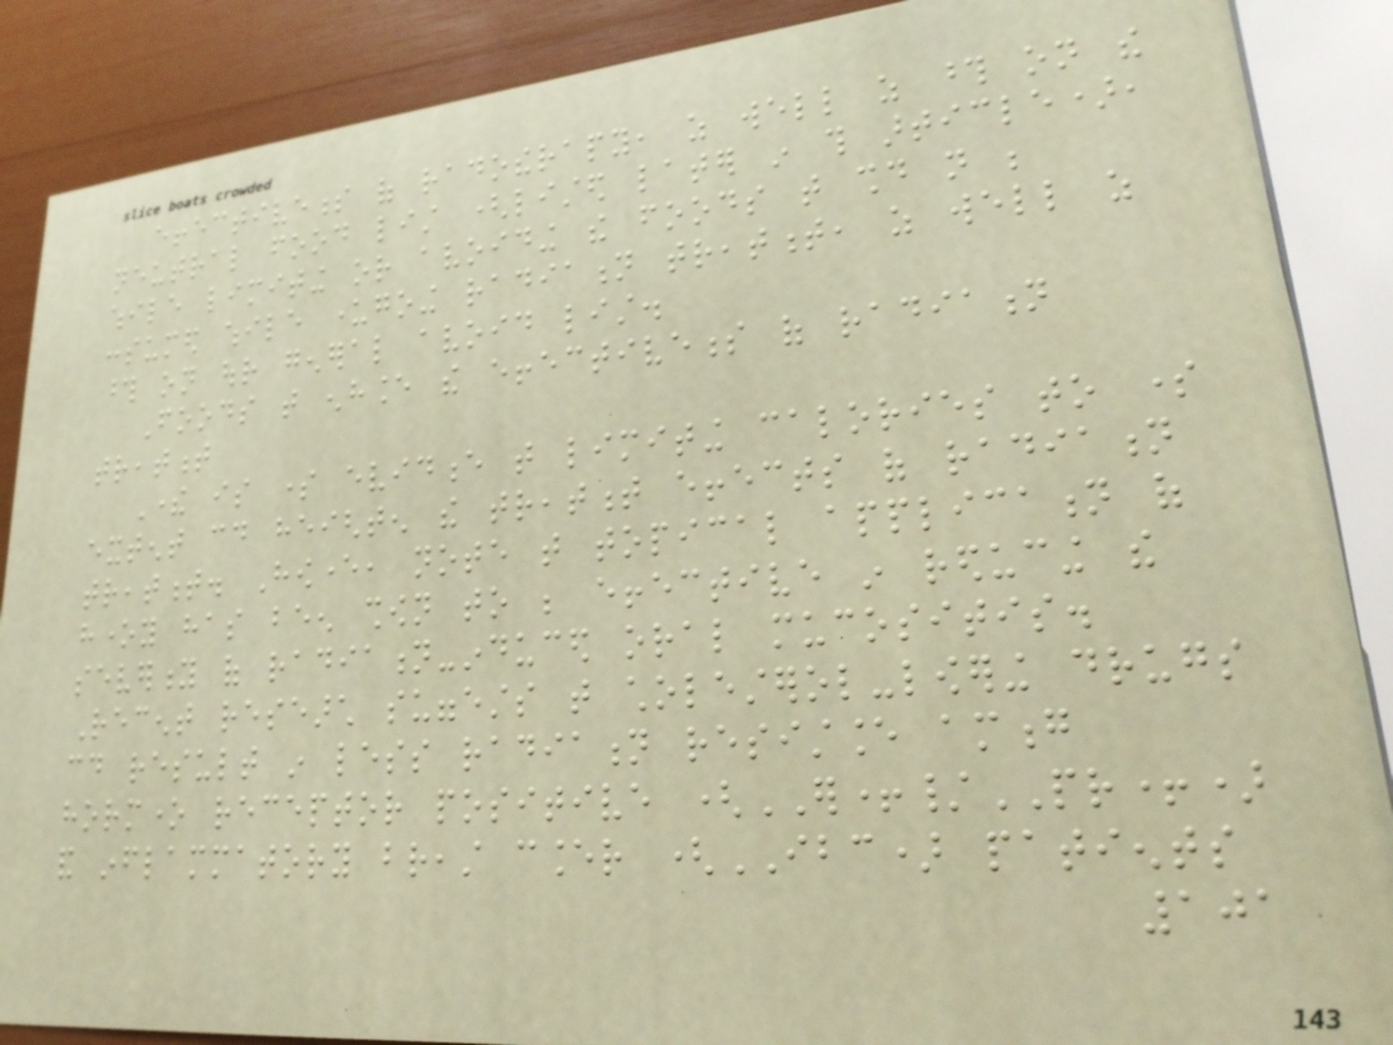effectiveness of radotherapy, as well as those on the
neutral food list (listed later in this article),
while limiting or avoiding the foods that should not be
consumed while undergoing radiation treatment, as well as
those on our general avoid list.
Foods that enhance the effectiveness of radiation
treatment
There is some evidence that limiting calories to some
extent could heighten the treatment effects of radiation
treatment. However, note that topical application of
honey has been shown to be effective in reducing the
severity of radiation-induced oral mucositis.
Recent research suggests that cholesterol-lowering drugs
could result in less radiation resistance among
hormone receptor positive (ER+/PR+)
and inflammatory breast cancer (IBC) patients
101
